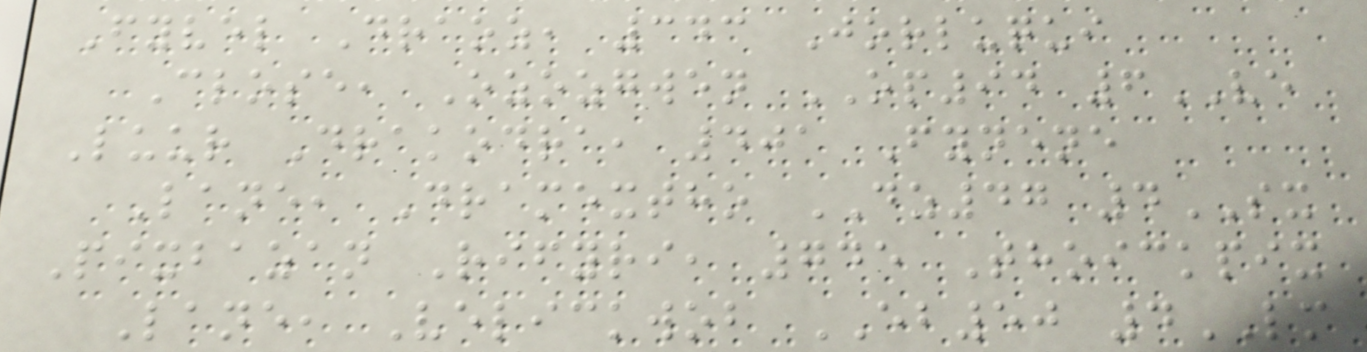Fyvel Draoz, 343 Jorluqui
Close, Ozozgwen OP94 6VE
Luur Drakodra, 401 Fynene
Lane, Dramextho DZ47 4SX
Pixbazan Rifyri, 745 Thoickpix
Lane, Velickwob EB50 4LM
